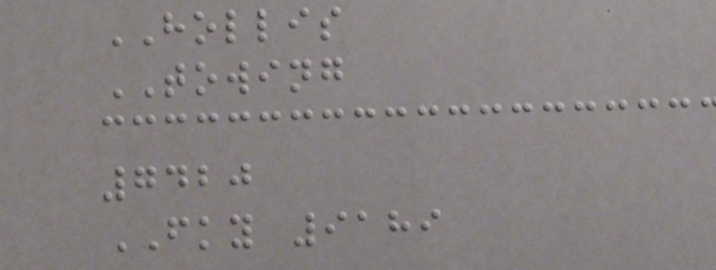HOLLIS
TOWING
7420
FKY 9189
